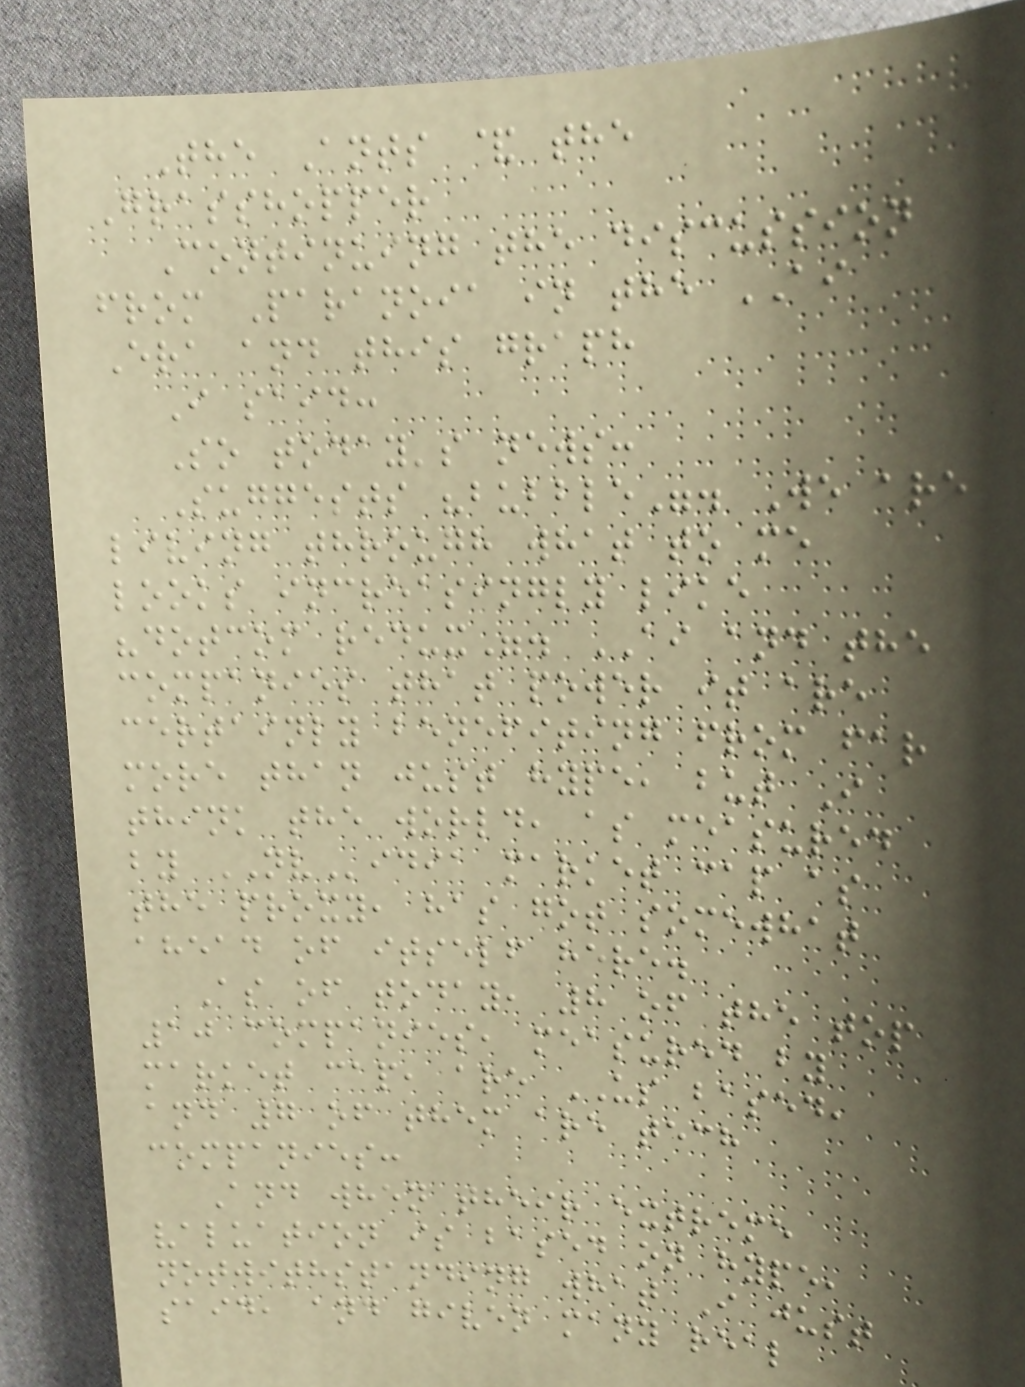The Ants & the
Grasshopper
Continuing the discussion
from Paranoia in the AI
Era and this graph
I said:
So today's news:
Suggests "bubble". We are
living through what to me
looks increasingly like
"dotcom redux". AI and the
companies that power it are
certainly benefiting from far
more than just hype, but I
think the world, as measured
by NVidia market cap as
the proxy, has got somewhat
ahead of itself here.
As of today, 8 of the top
10 companies, measured by
market cap, are US based,
and 7 of them are tech
companies:
And when their extreme
valuation is based on hype,
notwithstanding what I just
said, and given many real
